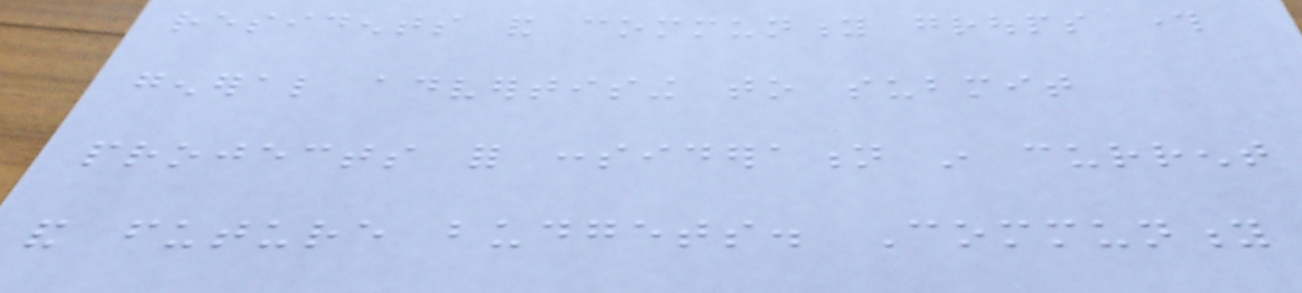residents and community groups through
general advertising to submit
projects for consideration in current
and future budgets. Community
